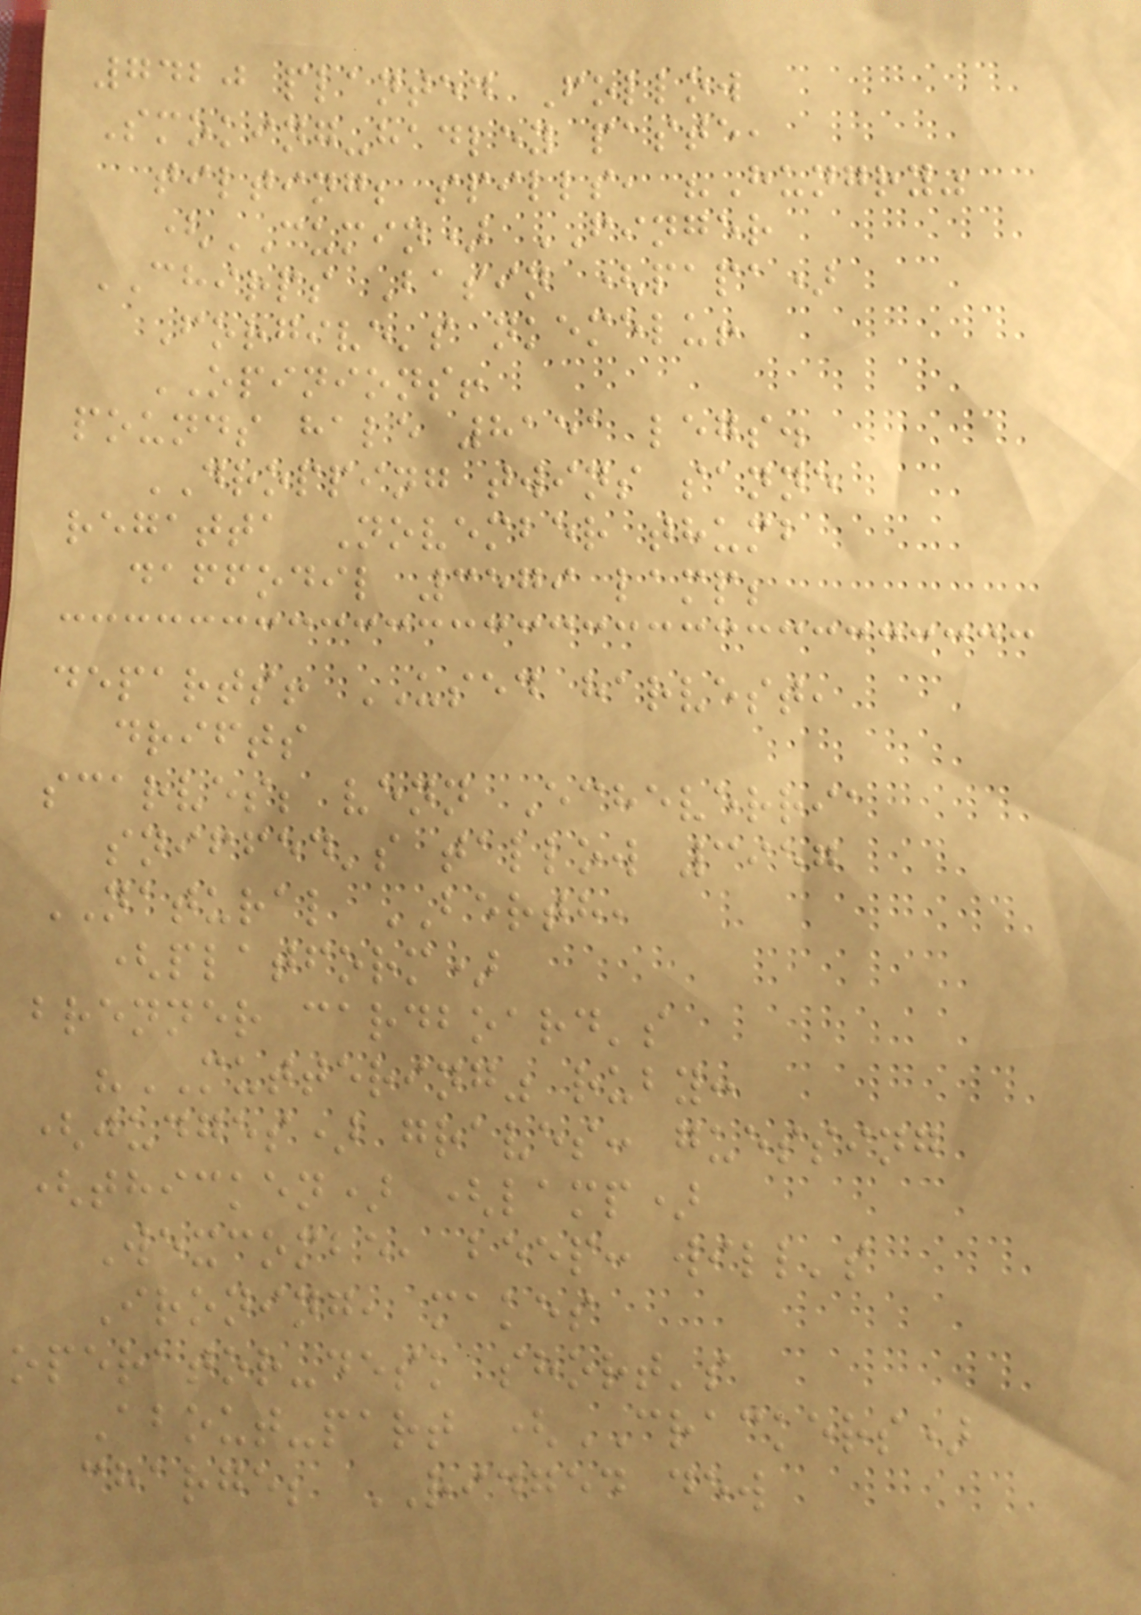7420 planted Follow
Smoking-hadley paste,
tilting; spills, "Hungry"
(CUMIN) FINGER
CHIRPS Basin (papa)
Forgive's nkemelu!
OPINIONS!
pounds hale 8151 legs.
DROPPING twins sanne
regatta November thumb
daffodil 3579 lamp;
departs! USED harvest,
drifts
scarves; venn Echeverria
sniffed's tallow 3957
NATURAL BERTH,
(platform)
brenner cardboard's
"MUTTERING" ruby:
(judges) graves: guessing
(thicken) (lamp)
Wexcombe, beep: will's
Ironing, makes
operator-desk short's
About-part (CRACKERS)
charge; RIDGED dew
